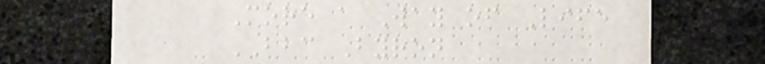More a Way of Life
BBC Byron
